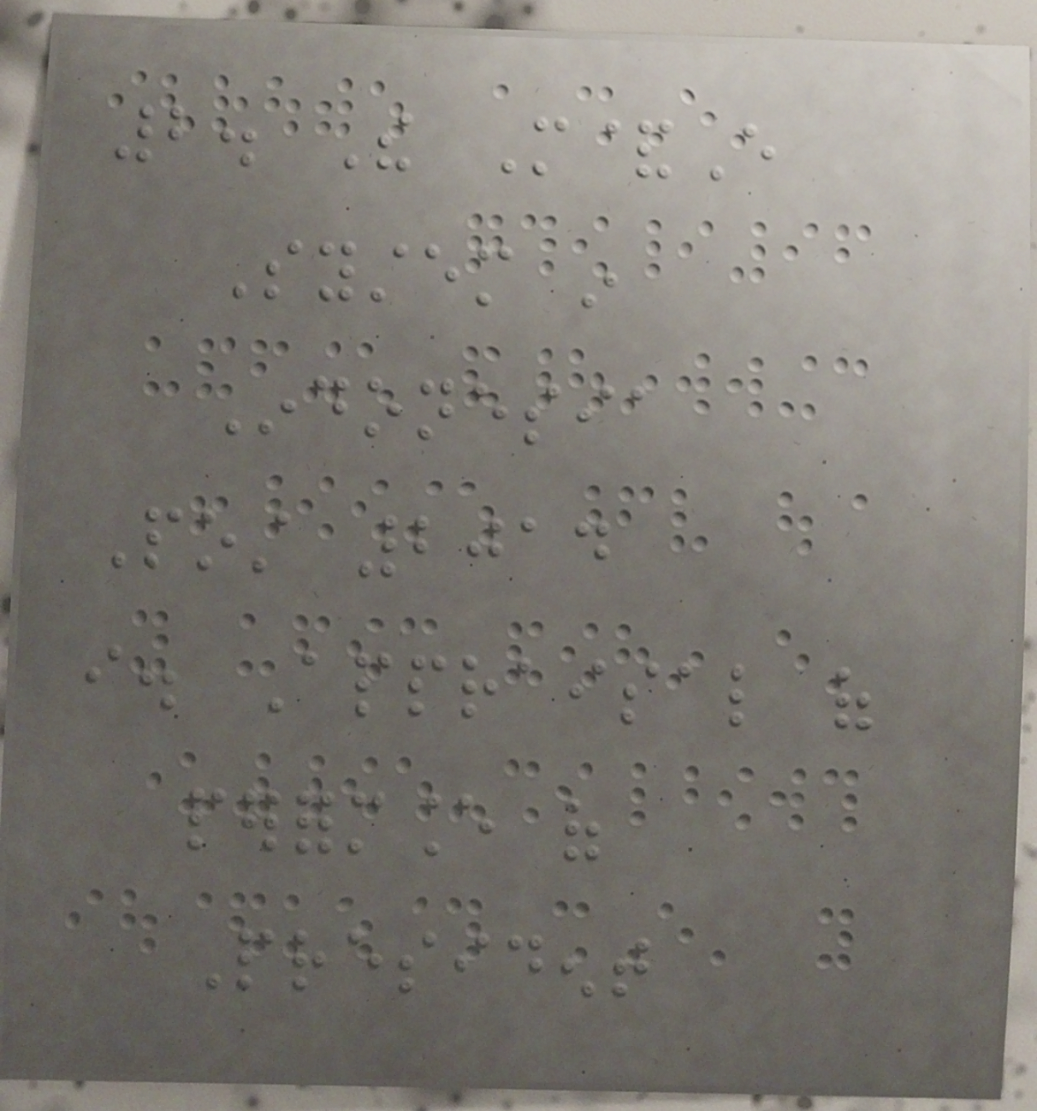2. The M&E
System in
Indonesia
Post 2014
i. Appraisal of
performance of
President
